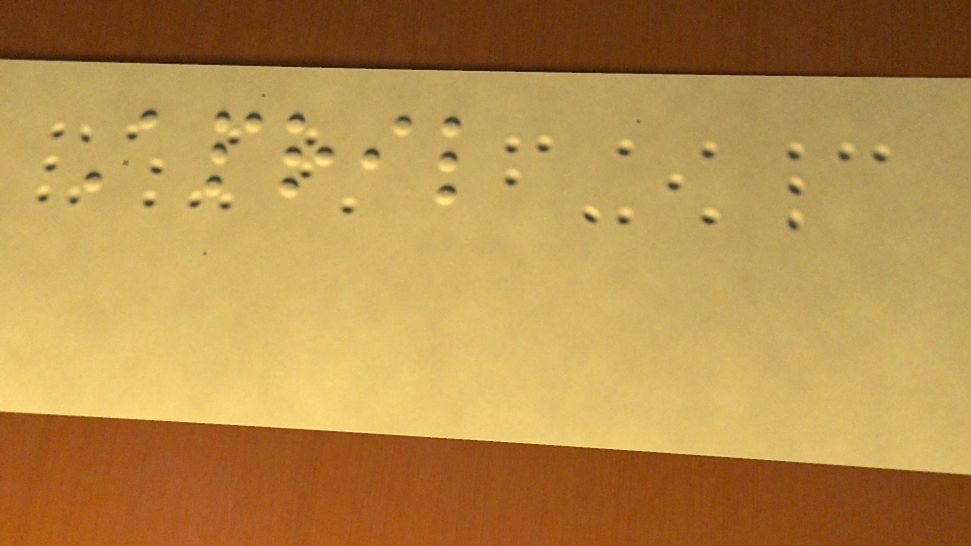April
